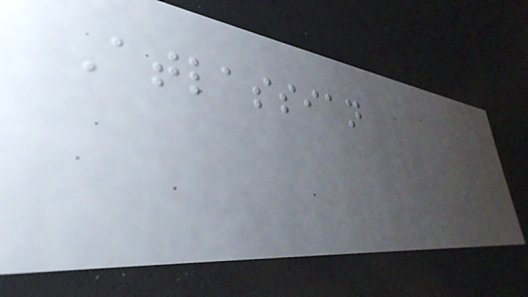Atlassian
